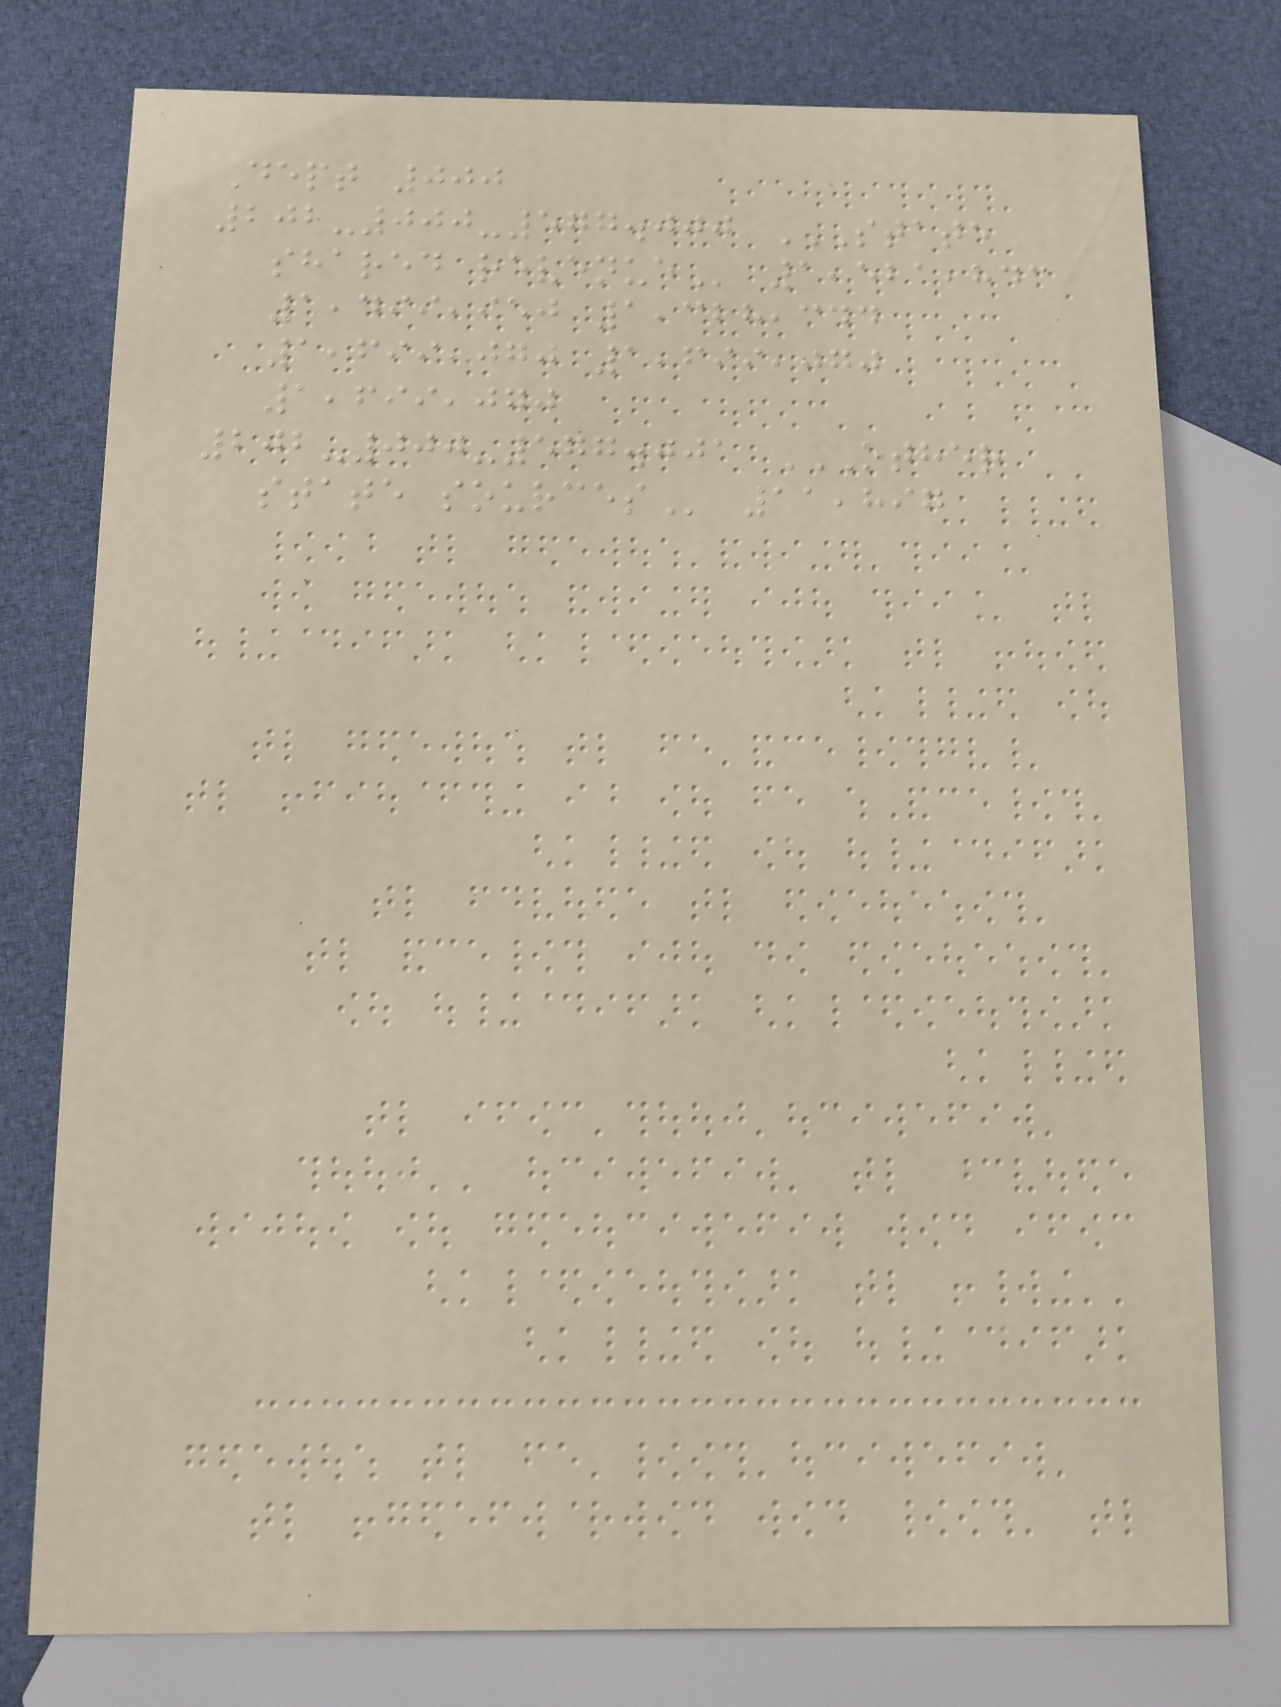Dept 000
202-000-577.000 STATE
SHARED REVENUE 1,521,843
1,499,950 1,328,344
1,699,070 1,699,070
1,699,070
202-000-577.001 OTHER
STATE SOURCES 11,897
